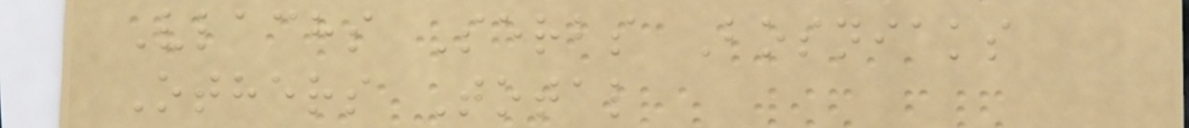Vlachs Serbs Bosniaks
Others Total
